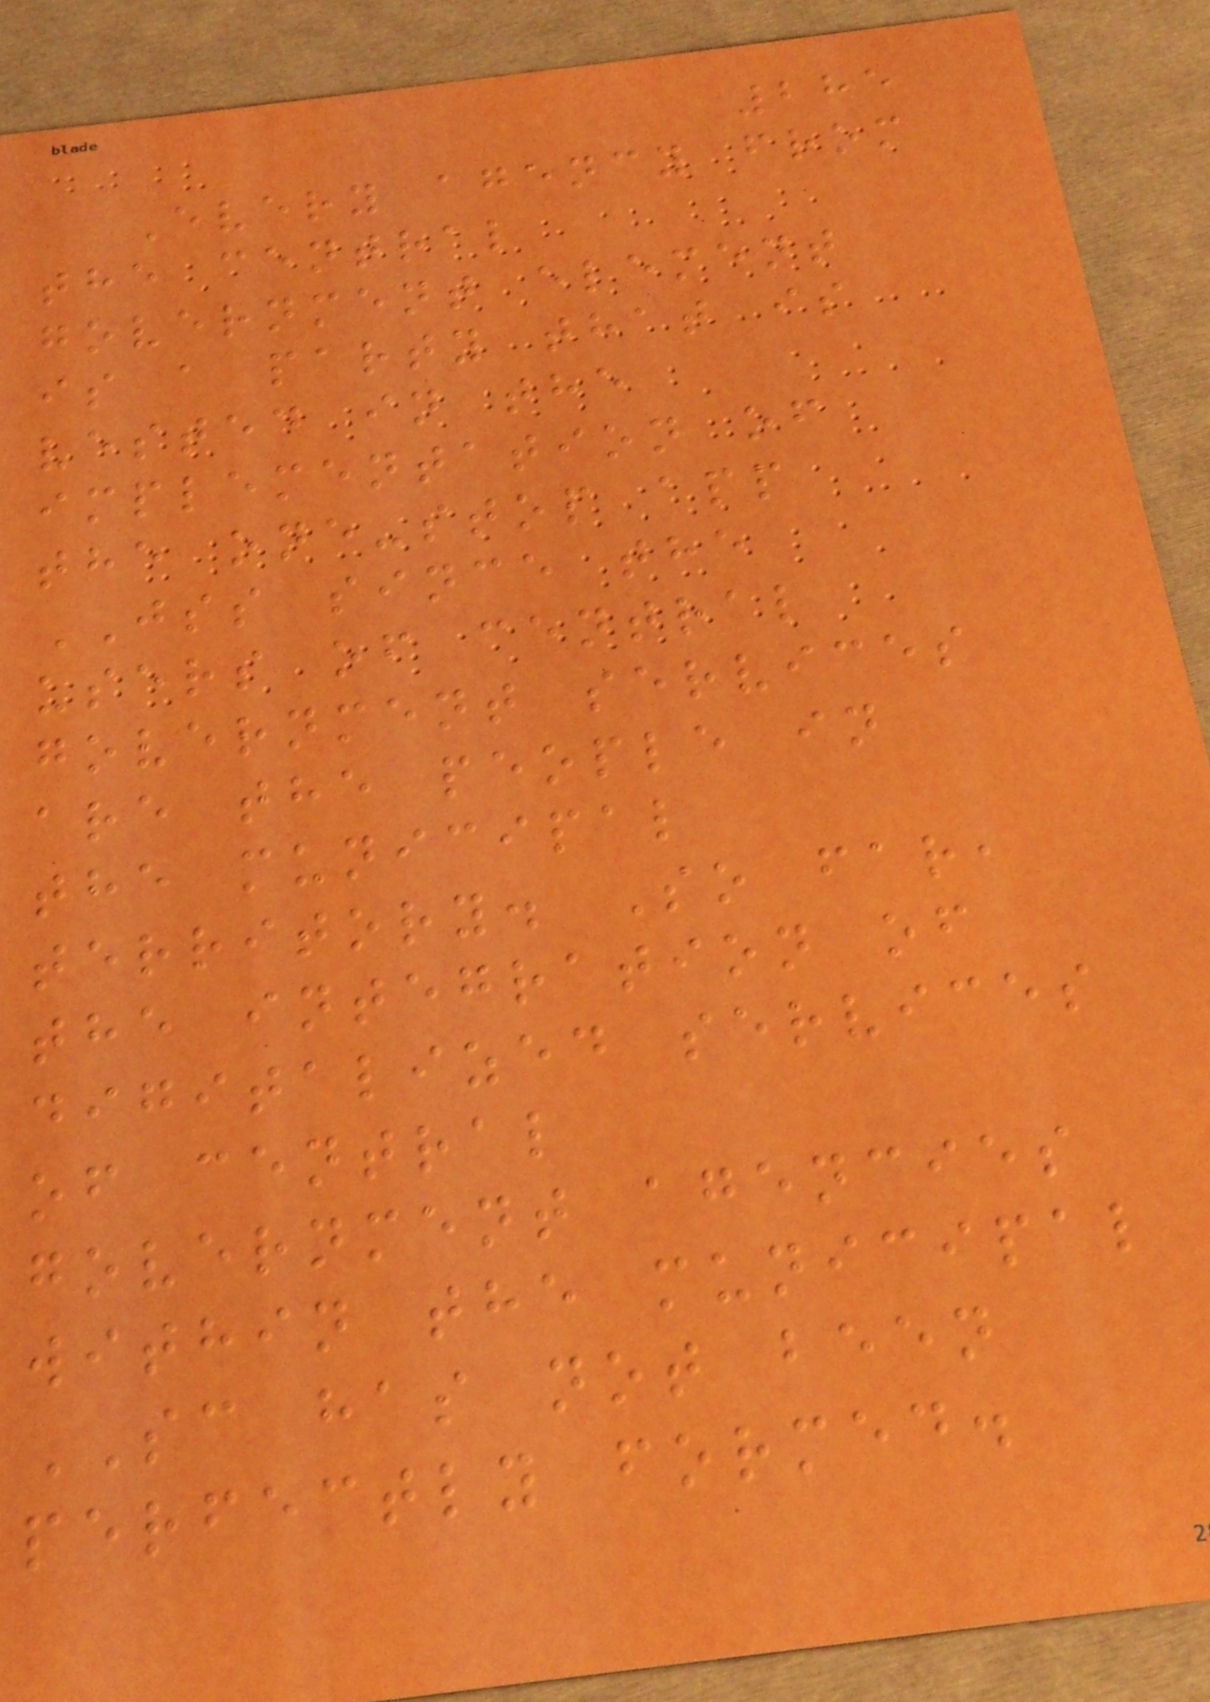285
Every agency from
the central
government element
is a party that is
vested in the
implementation of
the one-stop app
JSS since the
users of central
government services
are the people in
the municipal
territory. So far,
the integration of
digitalized services
of central
government agencies
within the municipal
SC has not been
perfectly formed.
